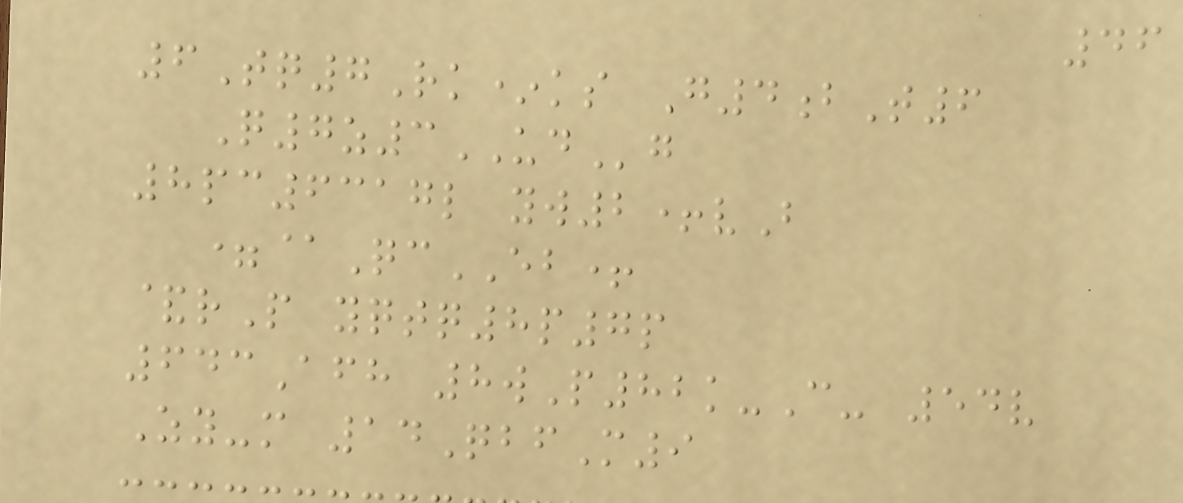46
6Tq7Rk*ks G4bT6
Q7z3UDg
8pc6317l yw2+vB
=@QcEB+
&rP yqtq8p7p
643Afh 8wP82k-C- 54v
Zy-m 14QbfM9
